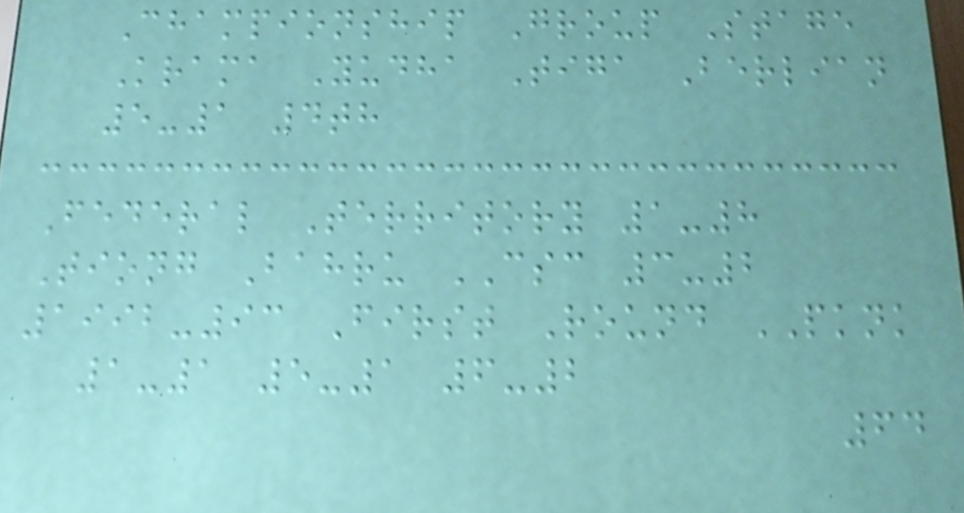Championship Group Stage
Krama Yudha Tiga Berlian
5-1 4th
Federal Territory 1-8
Tiong Bahru CSC 3-2
1992-93 First Round PKNK
1-1 5-1 6-2
64
